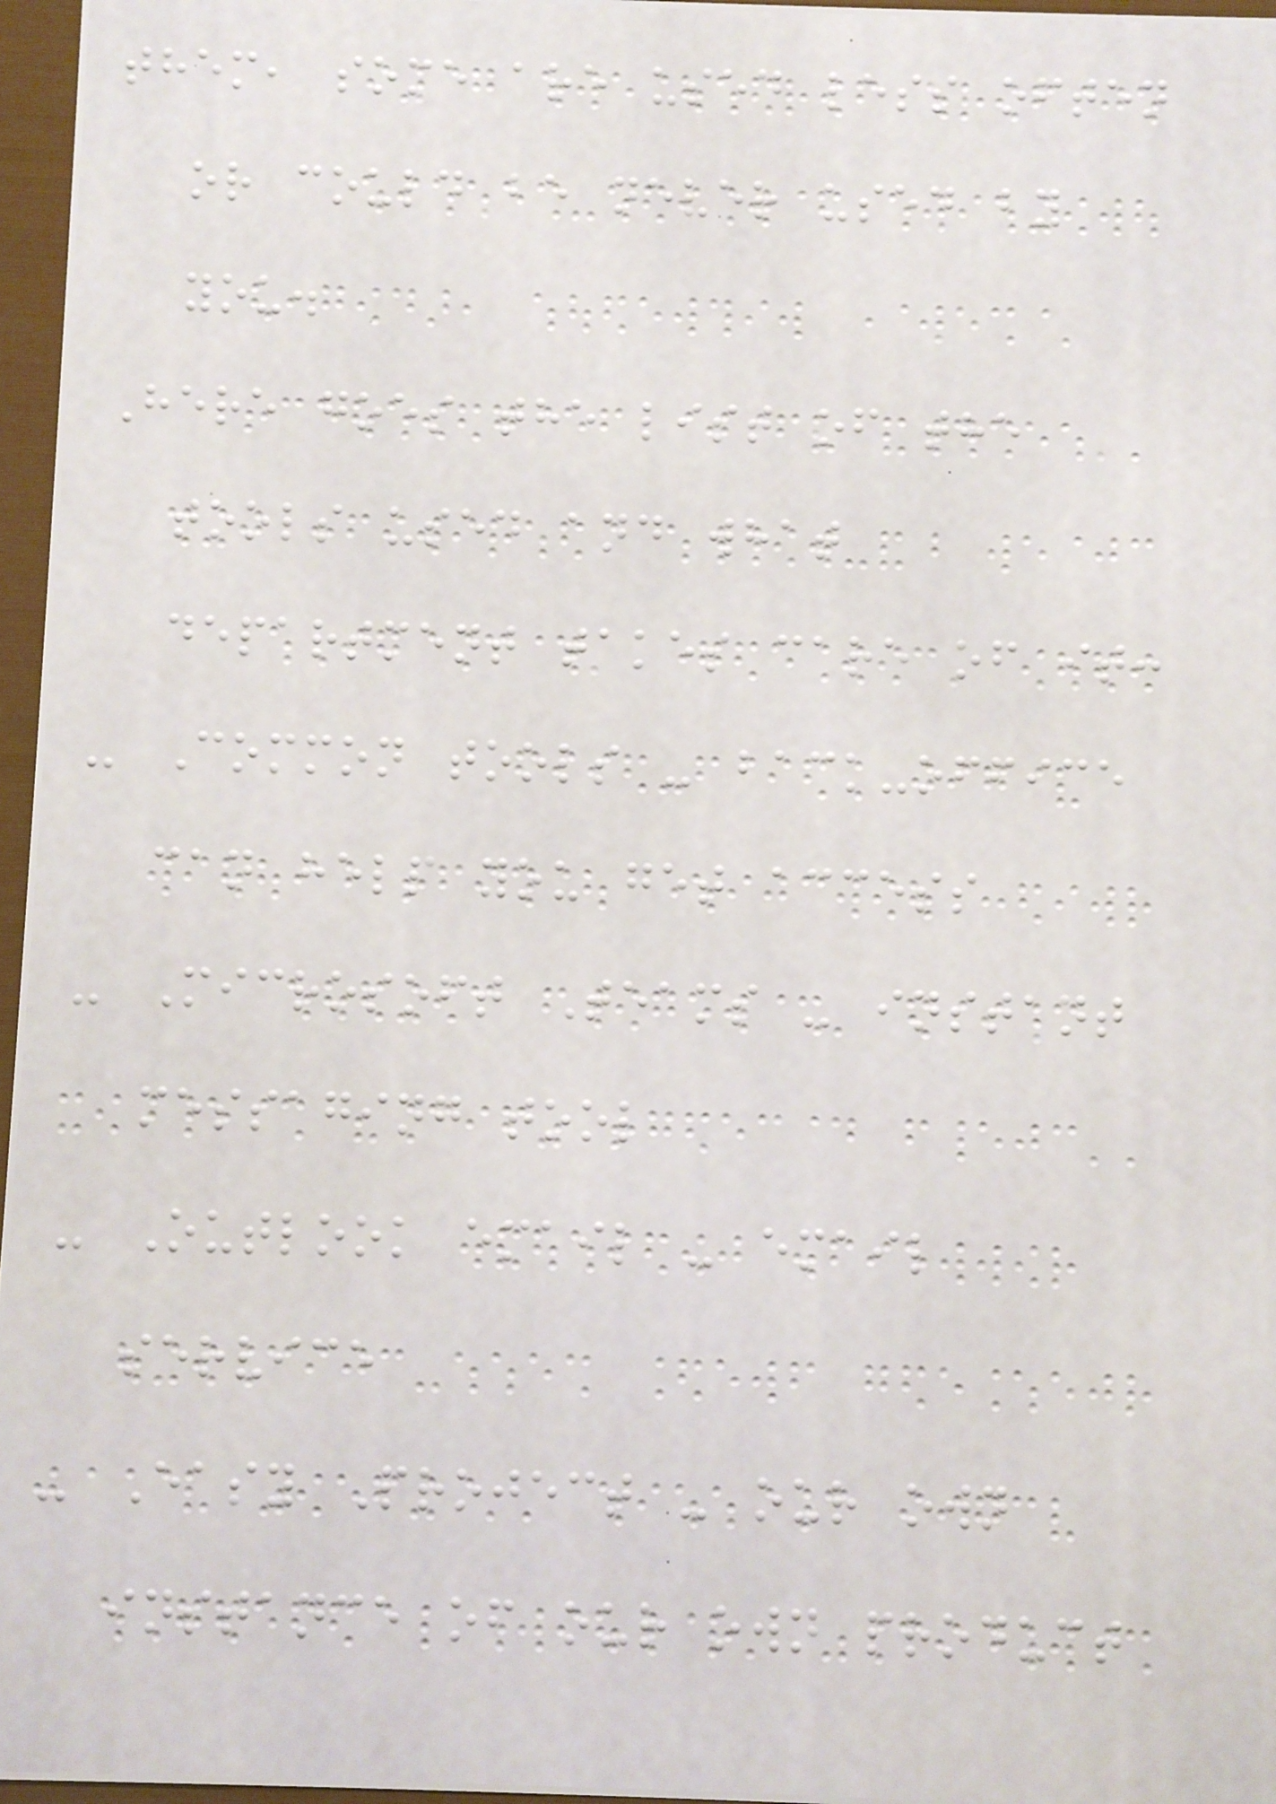them, some are used less often
or could be never used by
you.
Here goes the list of the
tools used and what
department takes care of it:
- Common tools - back-office
can help you get access
- Microsoft Teams - instant
messaging tool
- Outlook email - email
service
- Easy Project - our own
instance of our own product
